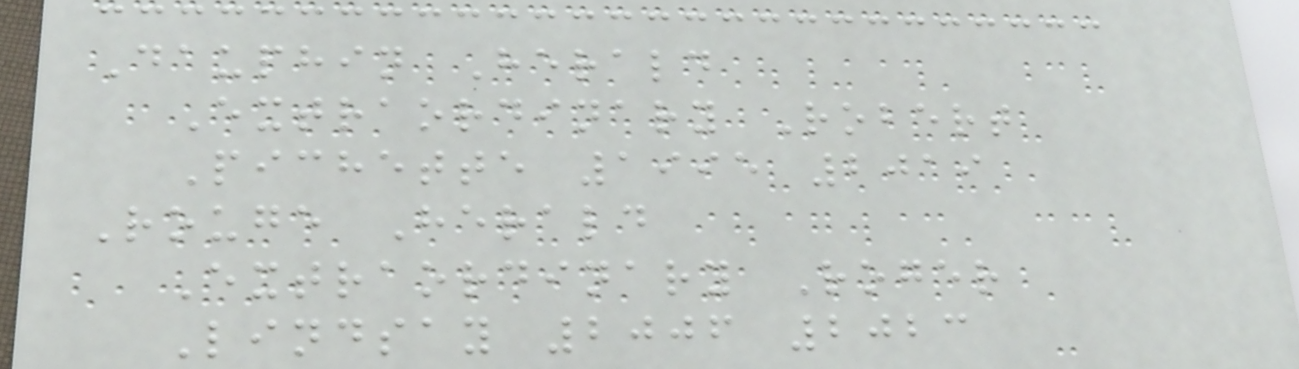Dauphin Herald
Extraordinary Robert
Pichette 1995 2019
Rouge Herald
Extraordinary Roger
Lindsay 2006 2023
